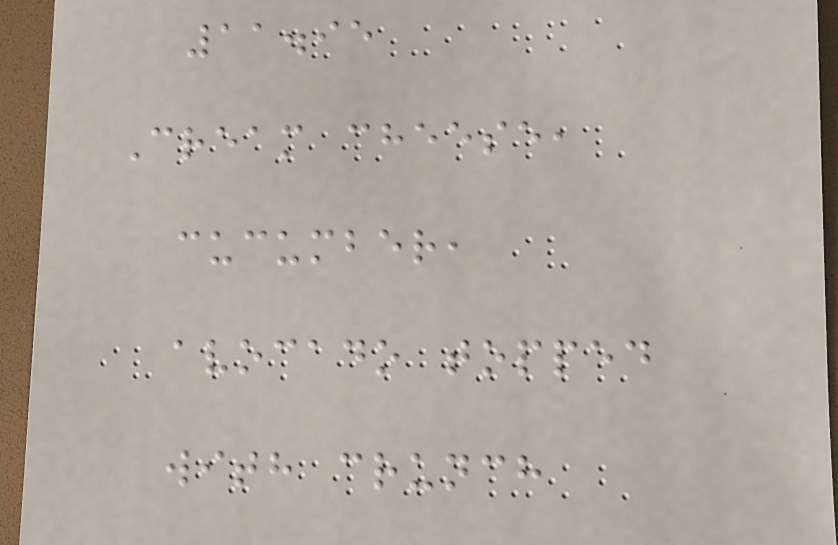11.95
Cream cheese,
cucumber,
avocado topped
with crunch
